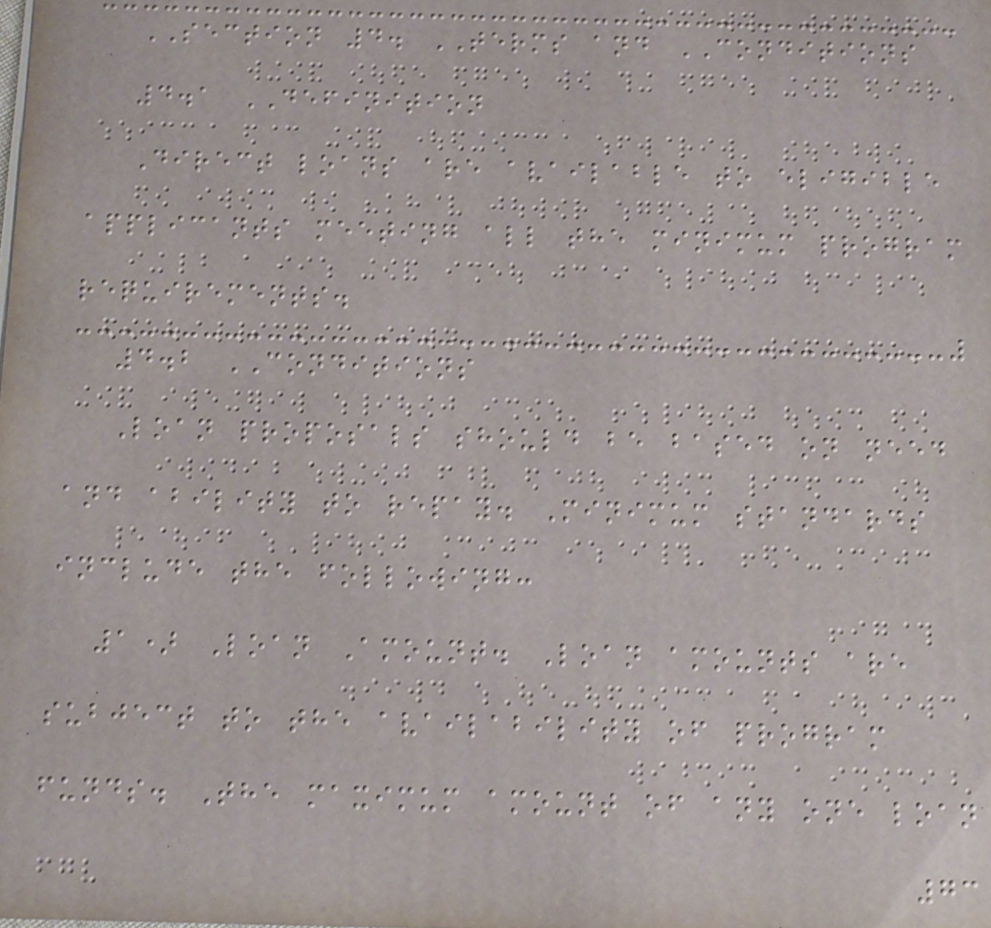SECTION 4. TERMS and CONDITIONS
4.1 DEFINITION
Direct loans are available to eligible
applicants meeting all the minimum program
requirements.
4.2 CONDITIONS
Loan proposals should be based on need
and ability to repay. Minimum standards
include the following:
1) Loan Amount. Loan amounts are
subject to the availability of program
funds. The maximum amount of any one loan
73
